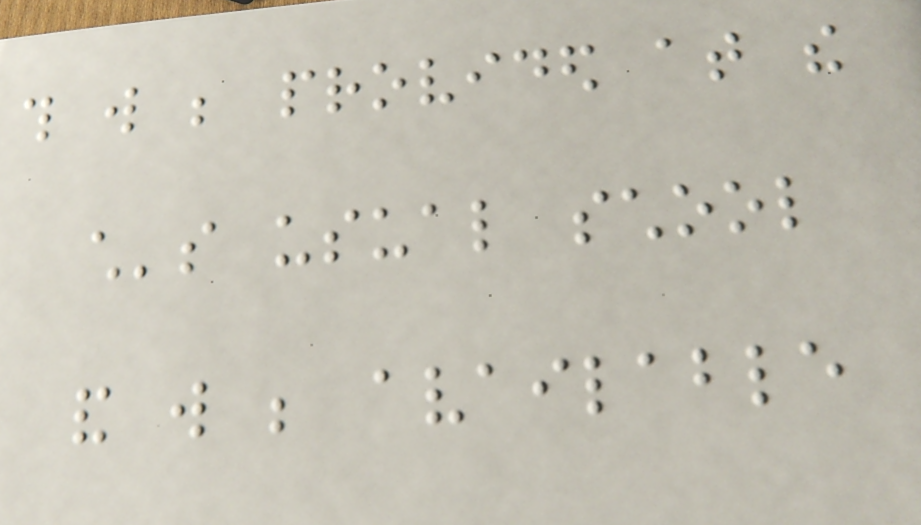this will be provided at the
child's usual school
and will be available
